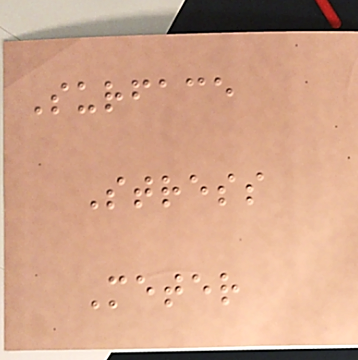Surface
Stress
Meter
